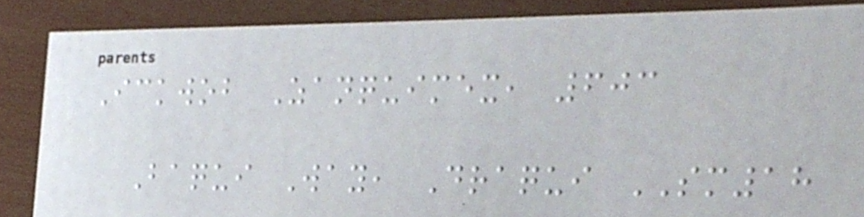Ickwob Zanquimex, 603
Baqui Way, Draqui SM18
